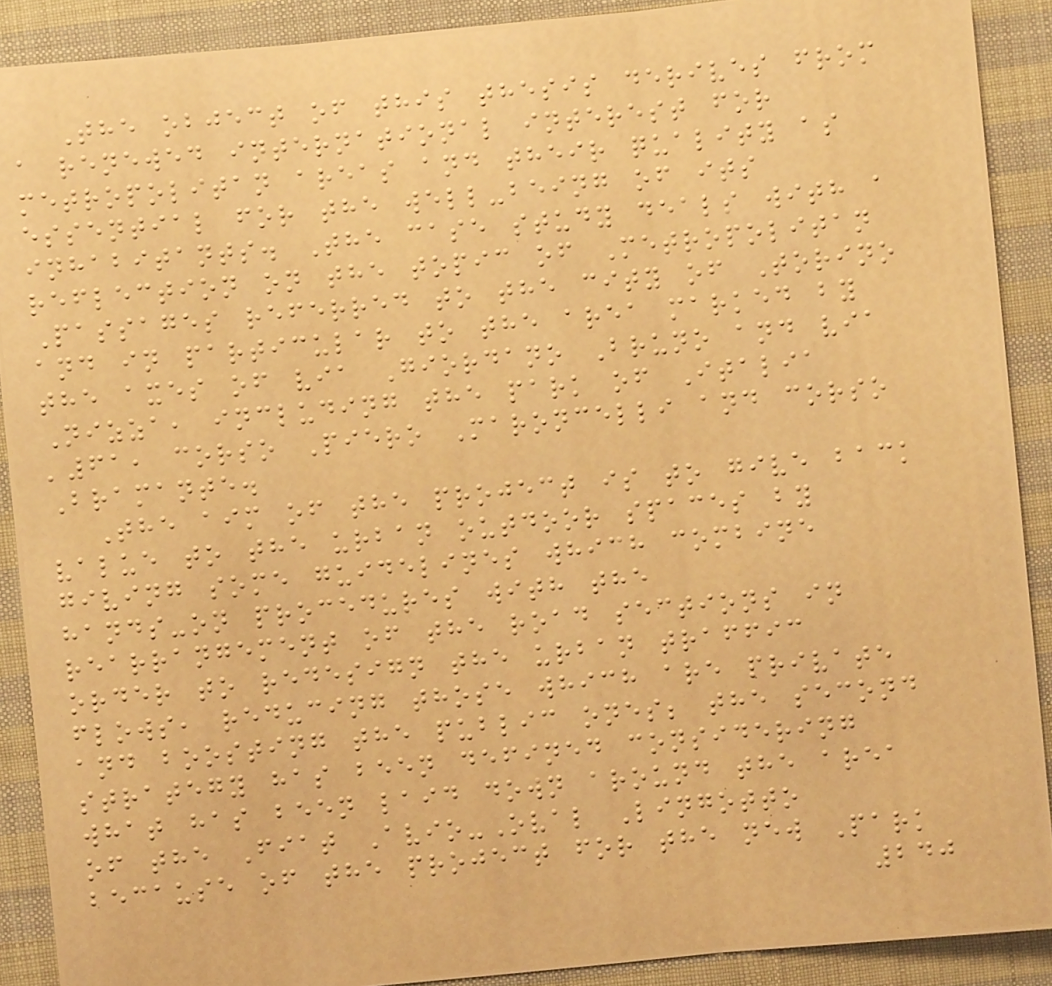The object of this thesis derives from
a renewed international interest for
metropolitan areas and their quality as
essential for the well-being of its
inhabitants. The case study deals with a
reflection on the topic of Metropolitan
Passages referred to the city of Torino
and in particular to the area marked by
the axes of via Giordano Bruno and via
Nizza, including the park of Italia
'61, corso Piero Maroncelli and corso
Bramante.
The aim of the project is to give back
value to the urban outdoor spaces by
giving some guidelines which combine
hands-on procedures with the
rearrangement of the road sections in
order to redesign the urban traffic
flows, reducing those which are private
and boosting the public ones; the second
strategy has been defined considering
what has been laid down around the area
of the Fiat Avio-Oval Lingotto
because of the project for the new Park
240
